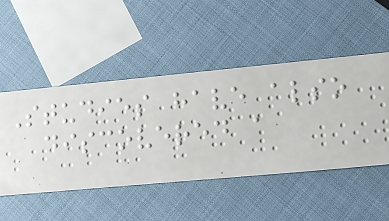Studies have also
discovered a
